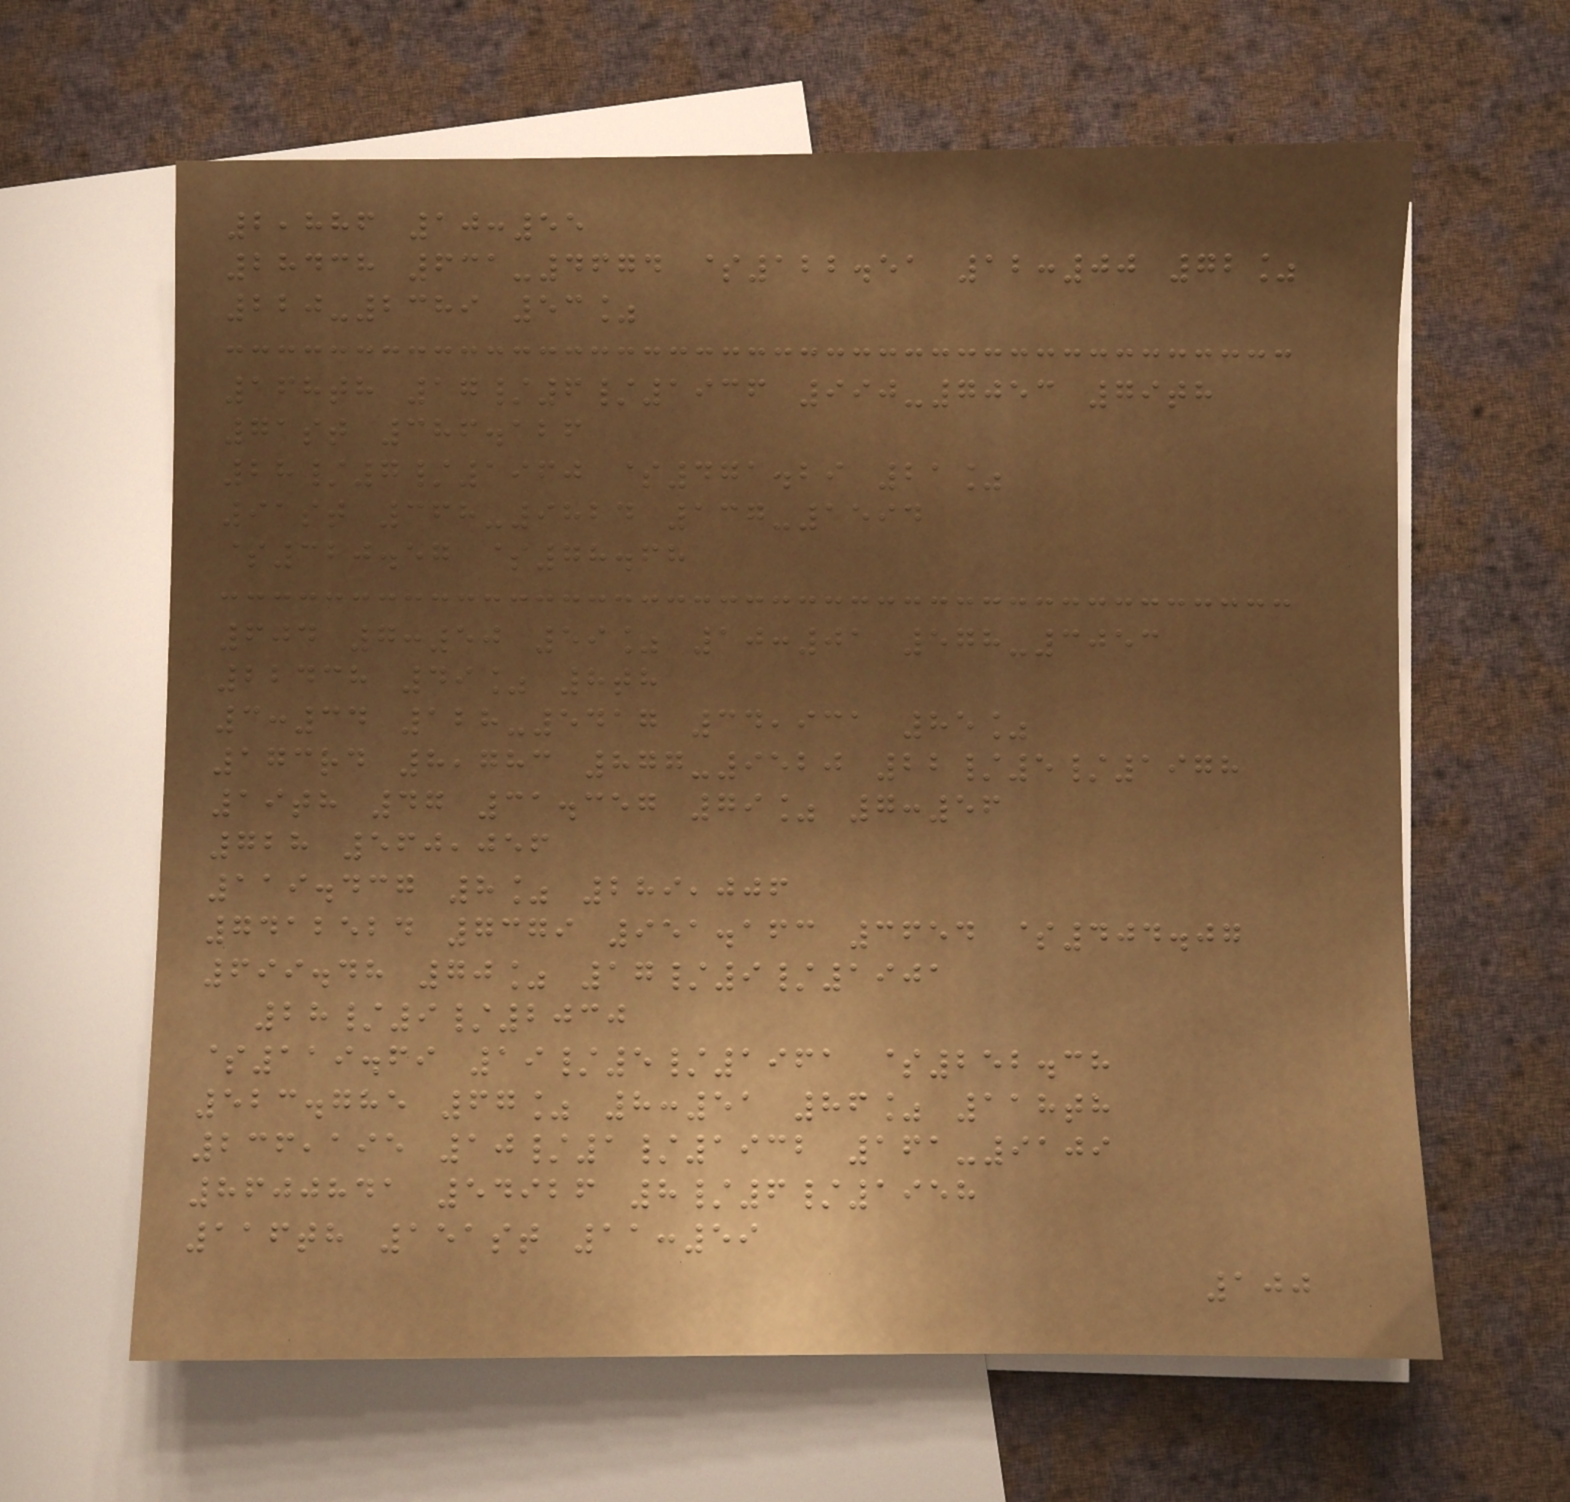2,886 10:55
28438 631-4674 $122.51 12:00 72%
220-2389 53%
168th 17/6/1936 990-7053 79th
71st 386.126
28/7/1960 $471.29 21%
91st 368-9824 137-1594
$320.57 $78.68
604 7:50 59% 10:01 578-3053
22438 49% 8th
3:34 128-5417 34,931 85%
173rd 8,783 877-9520 22/5/1978
19th 47 31.357 79% 7:56
728 560,056
119.437 8% 289,006
7412524 7379 951.163 3654 $404.07
699.48 70% 17/9/1901
28/9/2030
$119.69 19/5/1961 $252.38
523.785 67% 8:51 86% 118th
236,195 10/1/1932 161-9109
8600841 54926 8/6/1958
116th 151st 11:59
100
